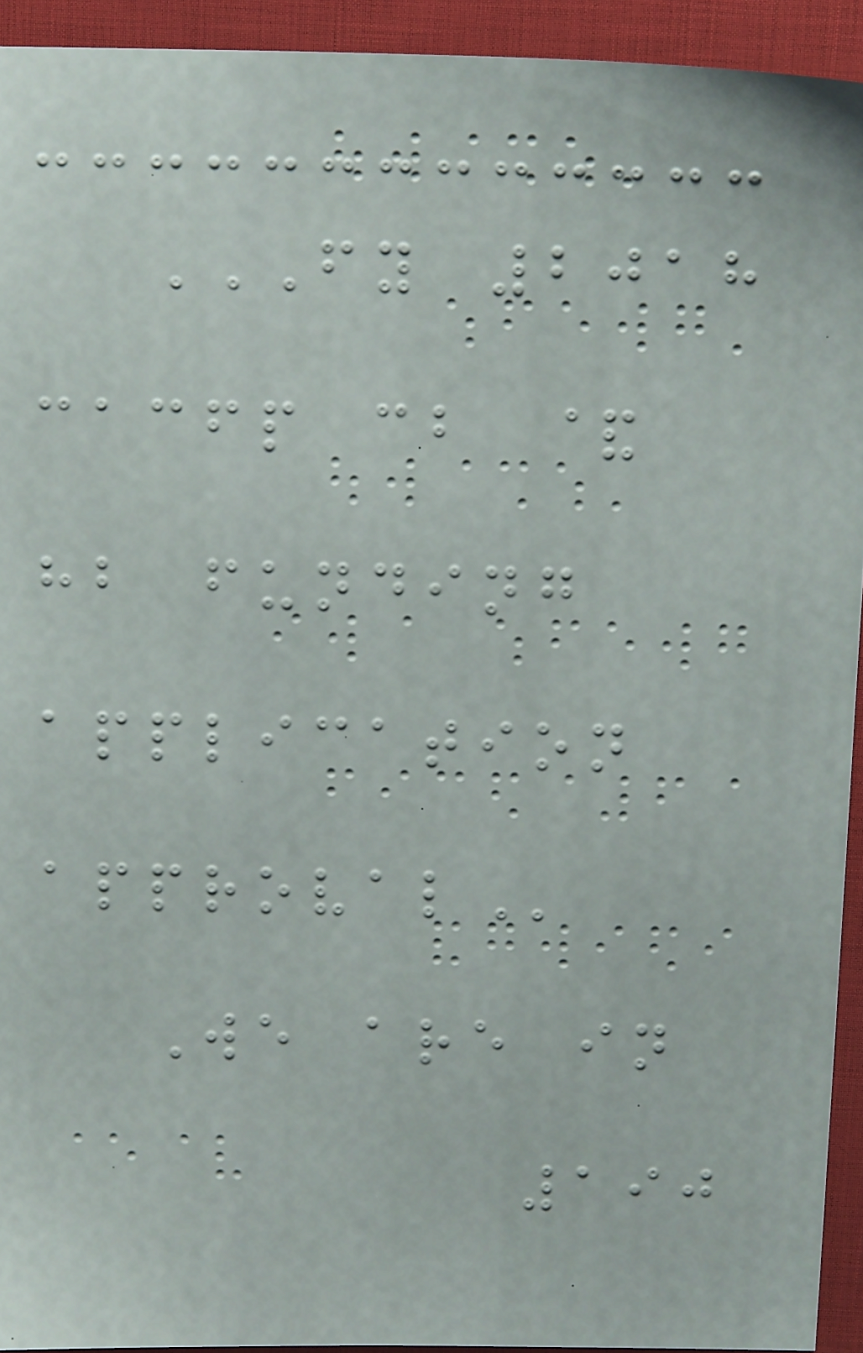FY 2018
CACFP CB &
HB FUNDING
APPLICATION
APPROVAL
We are in
190
